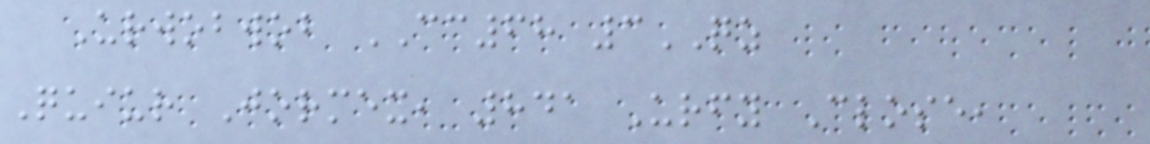Urwobwob CC68 3QZ
Quiur Jormex, 841 Urfy Close,
